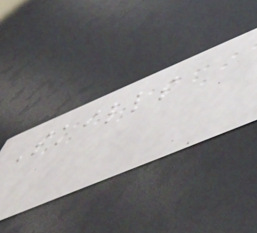Skills
